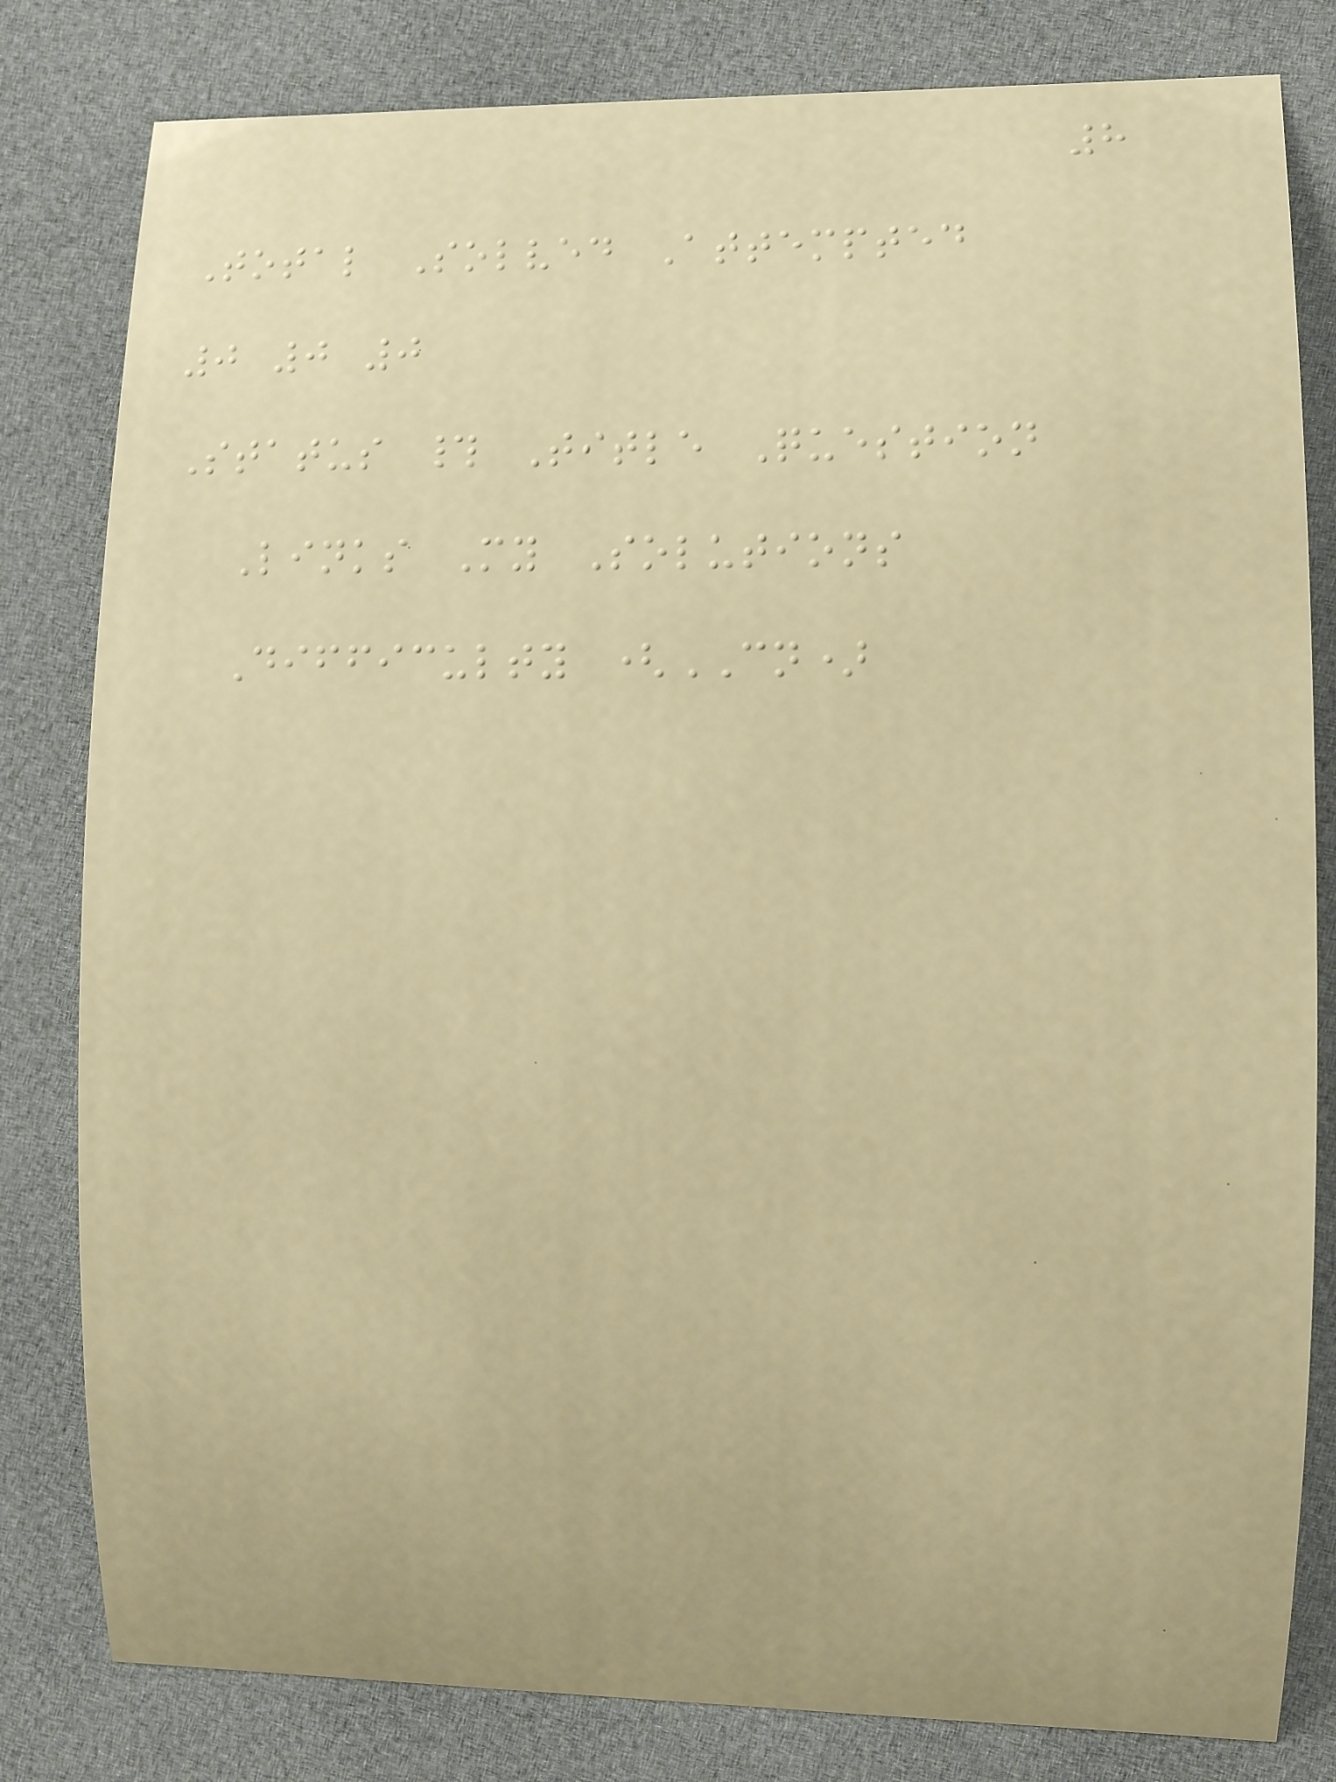8
Total Solved Attempted
0 0 0
Status # Title Question
Links My Solutions
Difficulty (CN)
